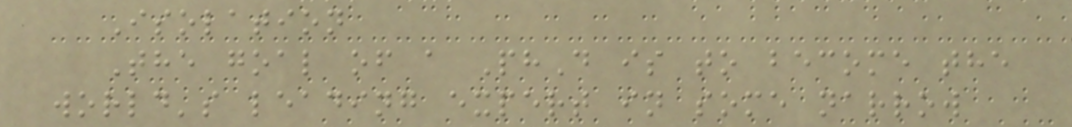Isolation
The goal of a PhD is to become the
world's leading expert in some narrow
